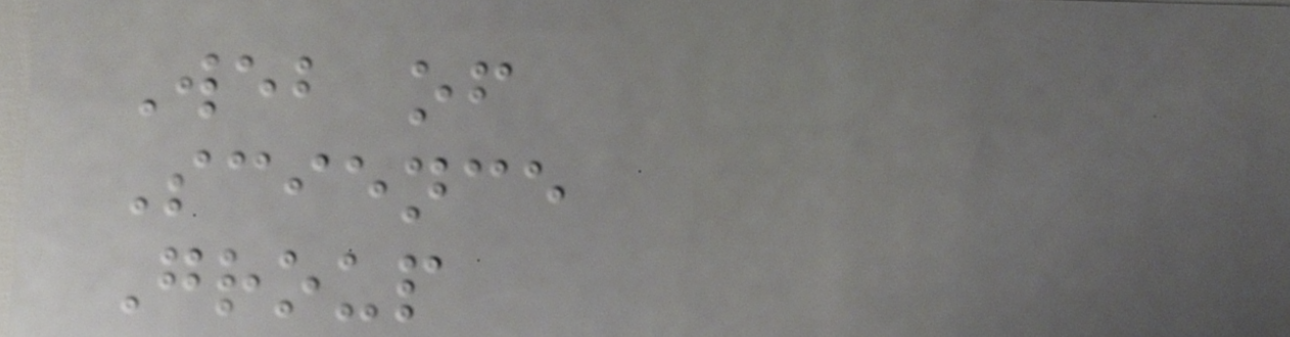Web of
Science
Group
